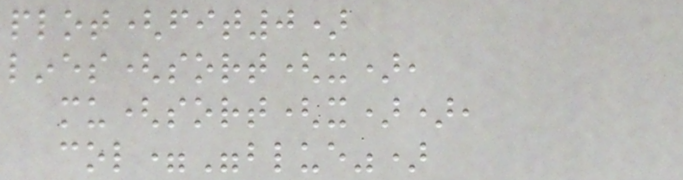plot(fit0)
lines(sort(x),
mu(sort(x)),
col="blue")
